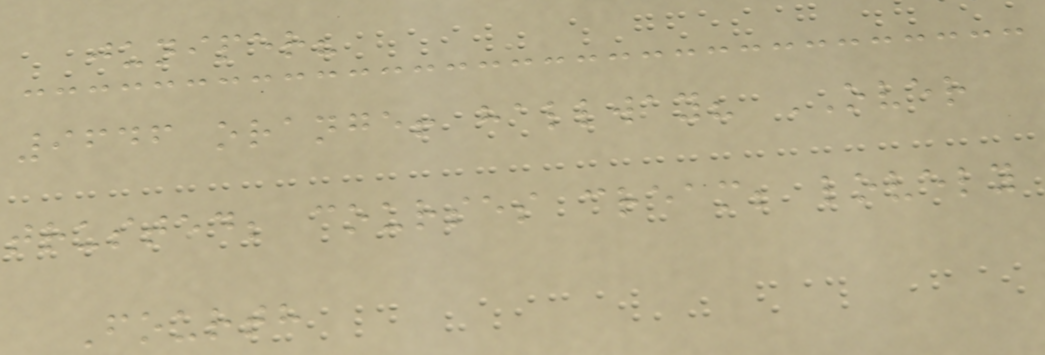juniper?
9646 orange! hallway? OVER
trusted; courses cream; lovely
Fourth
